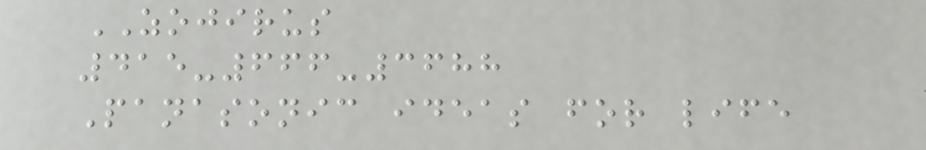ZOJIRUS
415-666-3688
Panasonic ideas for life
